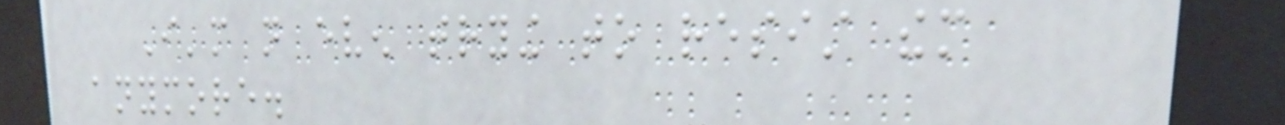I'm not even trying to resist them
anymore.
